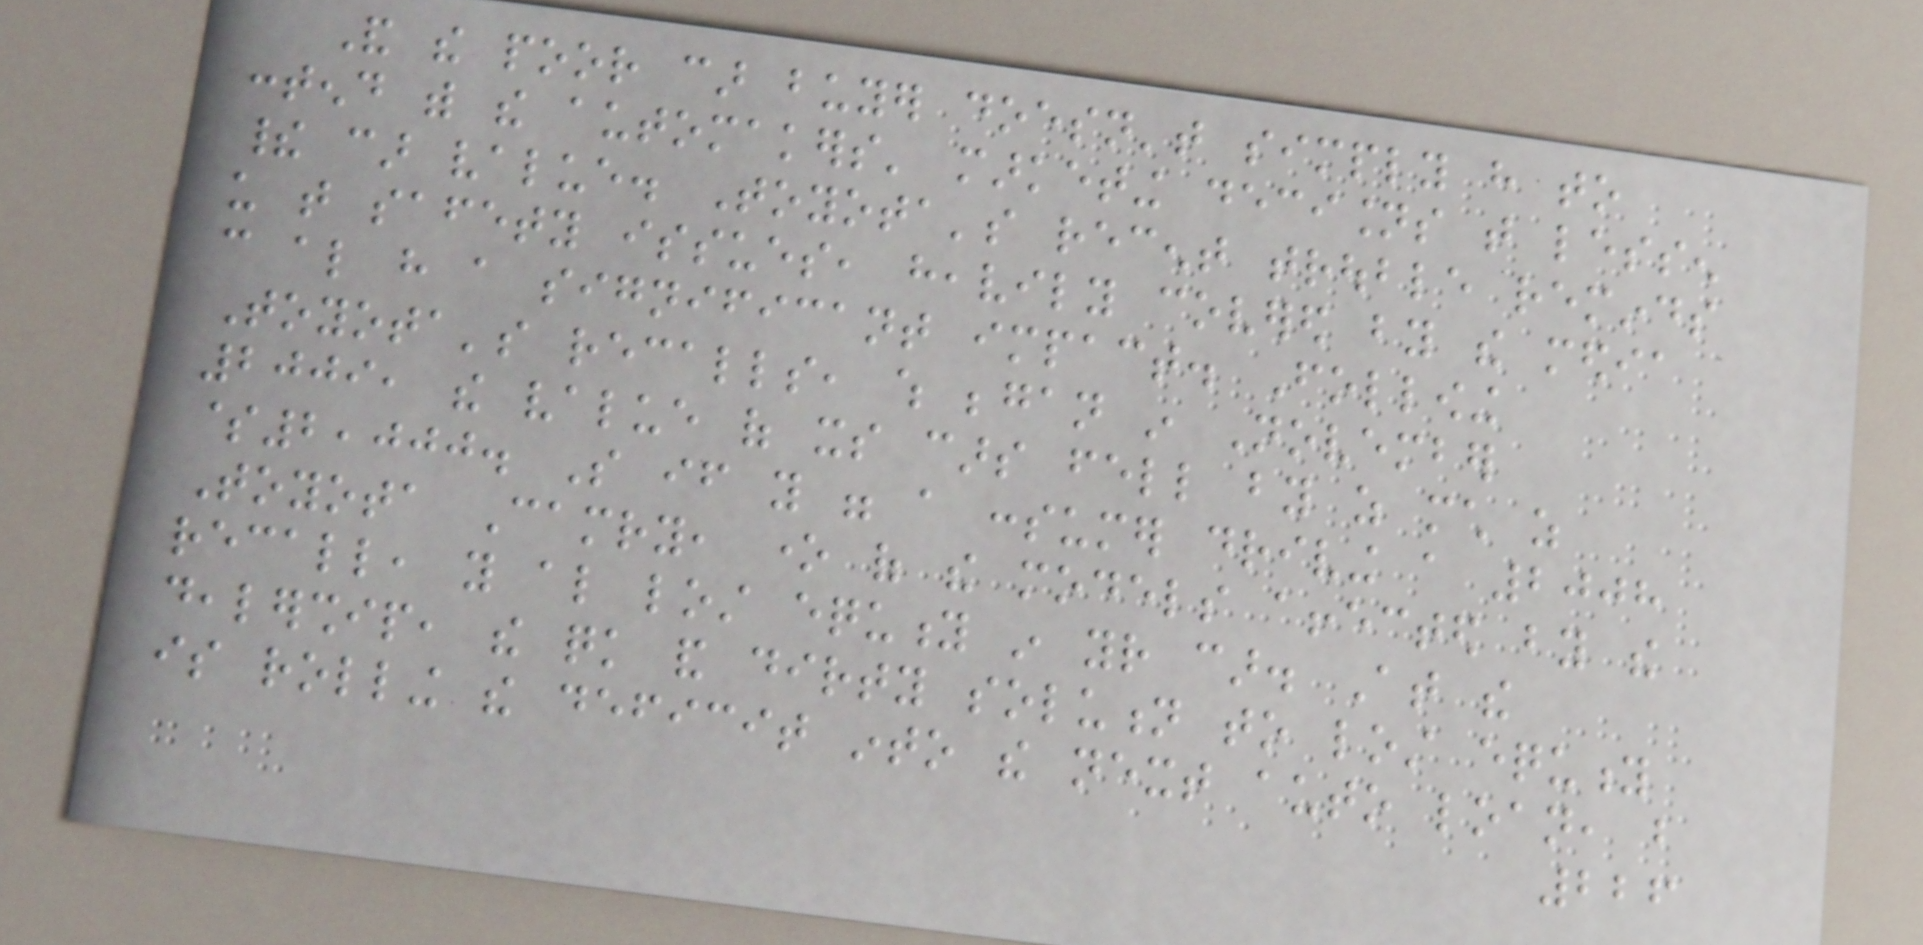And the poor car buyer doesn't simply have to
contend with the automakers' marketing decisions that lessen
their car value. Toyota's recent trouble reminds
us that safety issues, heavily covered by the media
can also have a significant impact. Following
Toyota's recalls, which began in November
2009, the value of its cars fell by as much as
$2,000. So if you were a consumer driving a 2008
Toyota Camry, one of the models affected by the
recall, you also lost equity in your car. At the
dealership, the quick and dirty solution to lost equity
is rolling the deficit into the next auto loan, but
226
